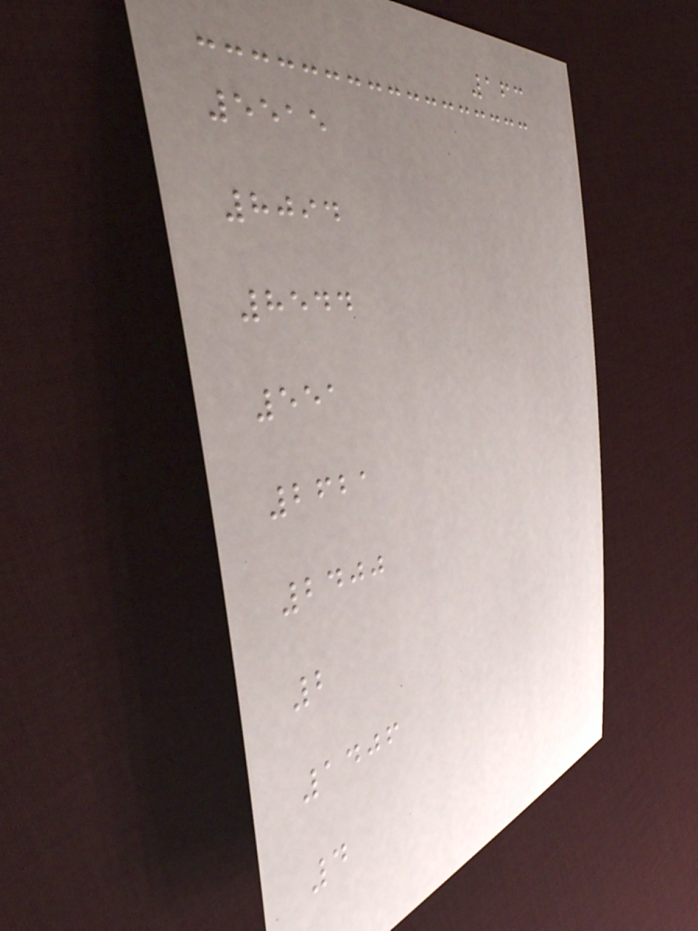163
5515
8094
8544
551
2621
2400
2
1406
4
